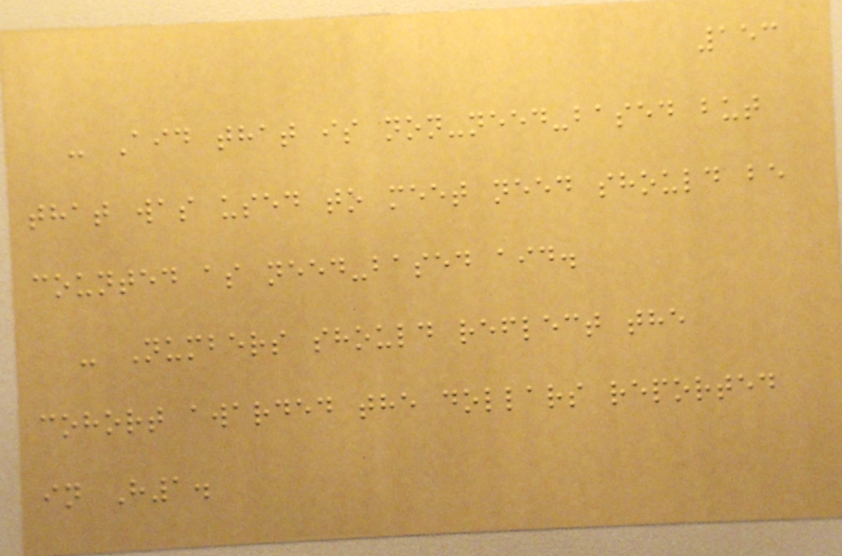153
- Aid that is non-need-based but
that was used to meet need should be
counted as need-based aid.
- Numbers should reflect the
cohort awarded the dollars reported
in H1.
